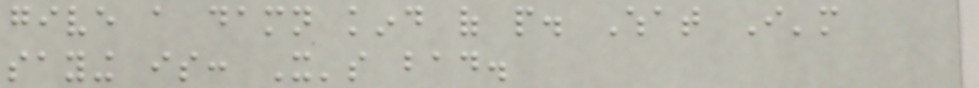give a damn kind of people. What I'm
saying is: It's bad.
